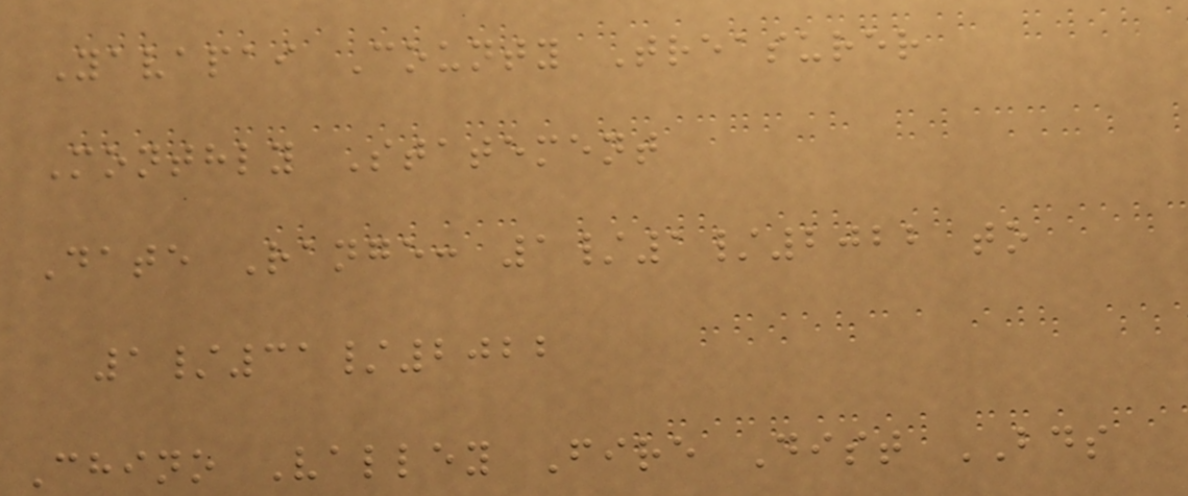Yavapai County Treasurer
Monthly Statement
Date Range: 1/1/2022 to
1/31/2022
Chino Valley Fire Dist BDS
